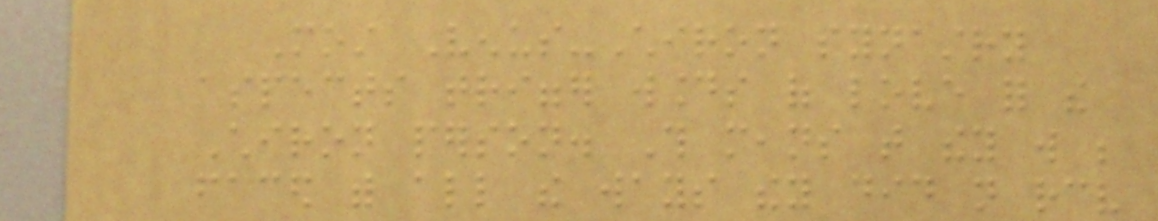Most Venus-Chiron synastry
aspects trigger wounds of love for the
Chiron person. This means that they will be
faced with all the ways they did not receive
